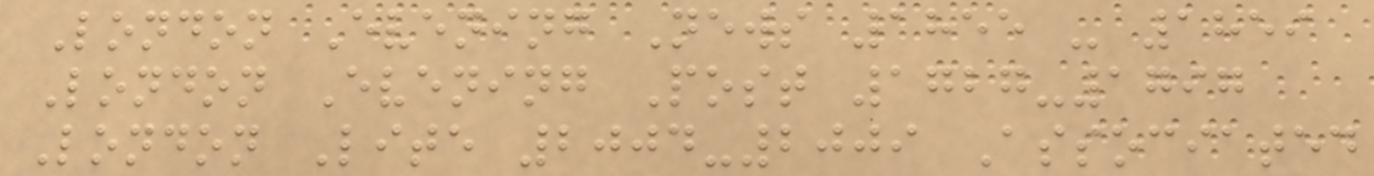London Evening News 1855 - 1859
London Evening Post 1727-1797
London Lite 2004-2009 Associated
